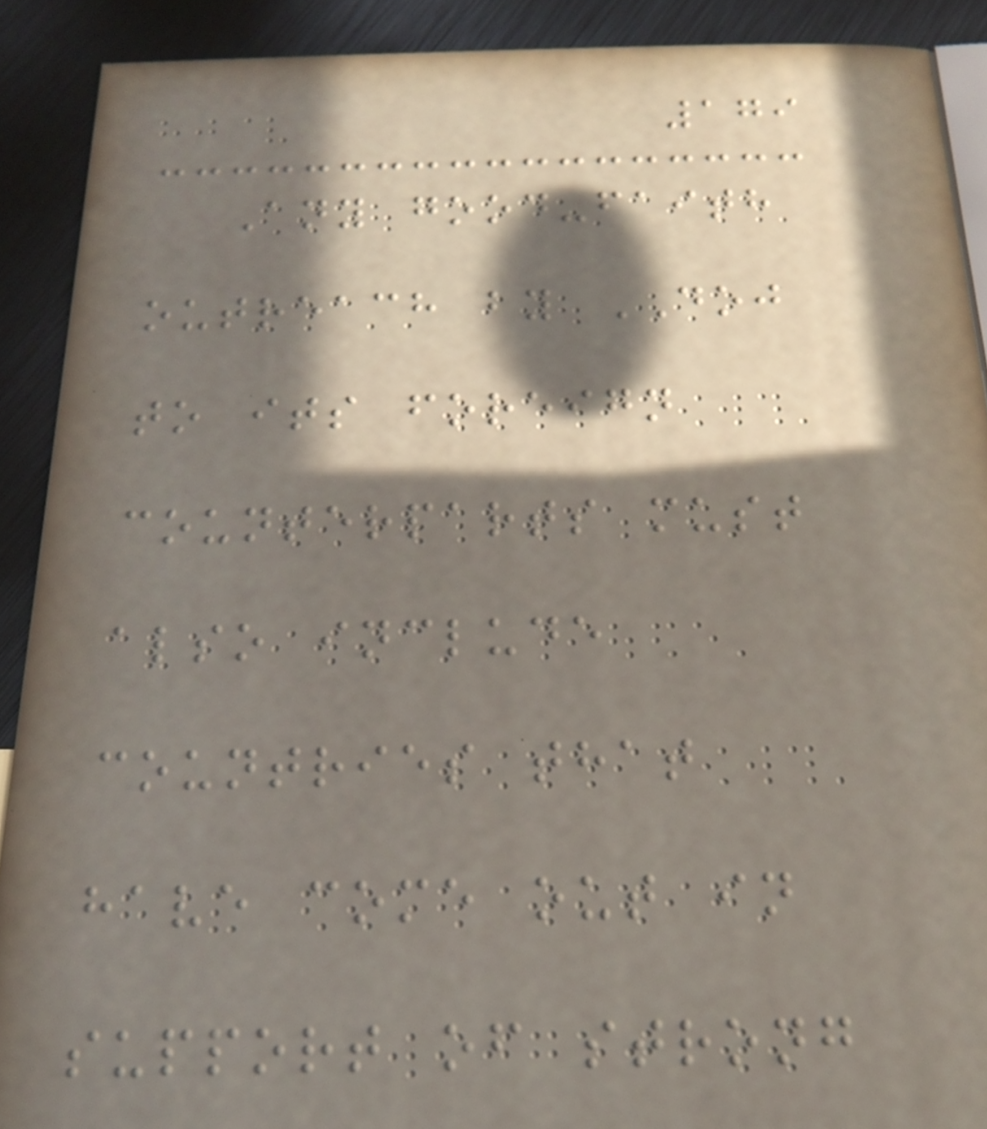179
Any good-faith
outreach by DOJ
to its foreign
counterparts must
also include
countries that
have come out in
support of strong
